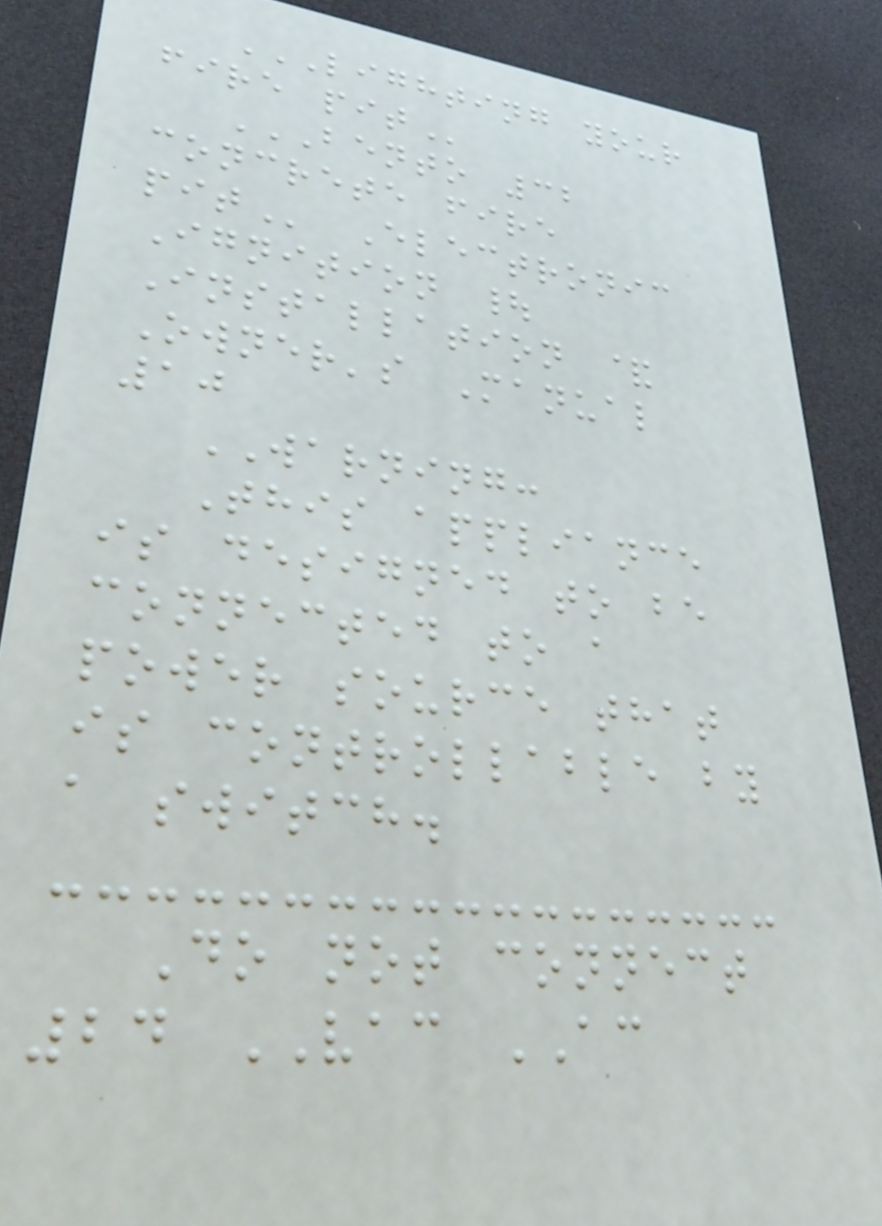LIGHTING YOUR
FIRE PIT
BENTO 32
CONCRETE FIRE
PIT Electronic
Ignition |
Installation &
Owner's Manual
10
WARNING:
This appliance
is designed to be
connected to a
power source that
is controllable by
a switch.
Do not connect
24 VAC AC
